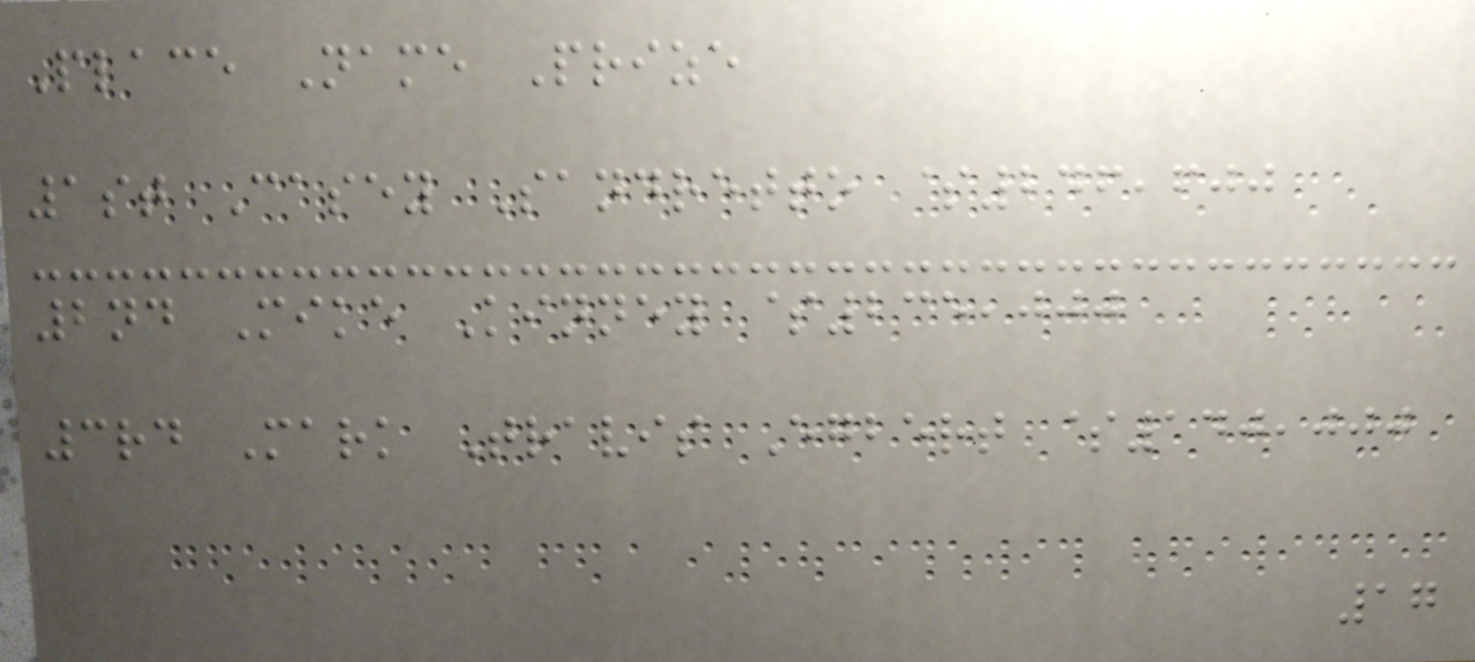Place Name Prize
1st Casey Sandretto $246,600
2nd Mike Kinney $235,000
3rd Mark Travis Egbert $140,000
17
